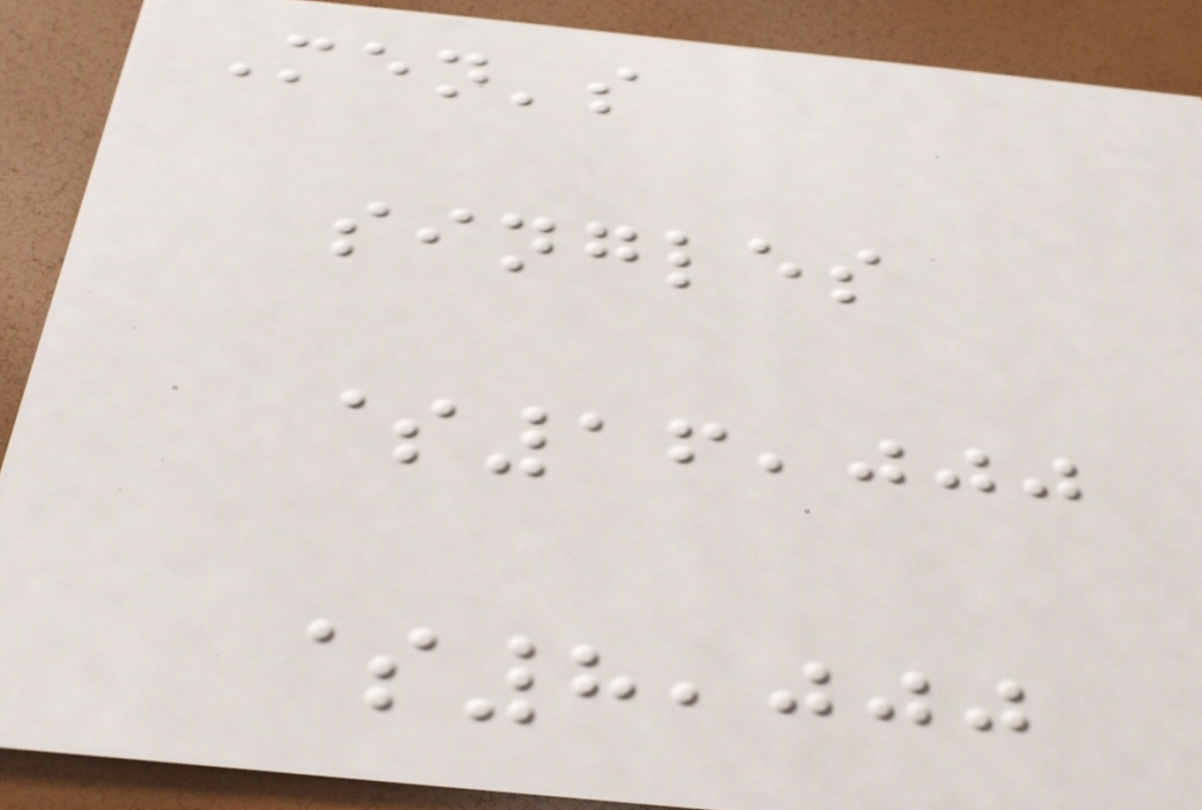Men's
singles
$16,000
$8,000
